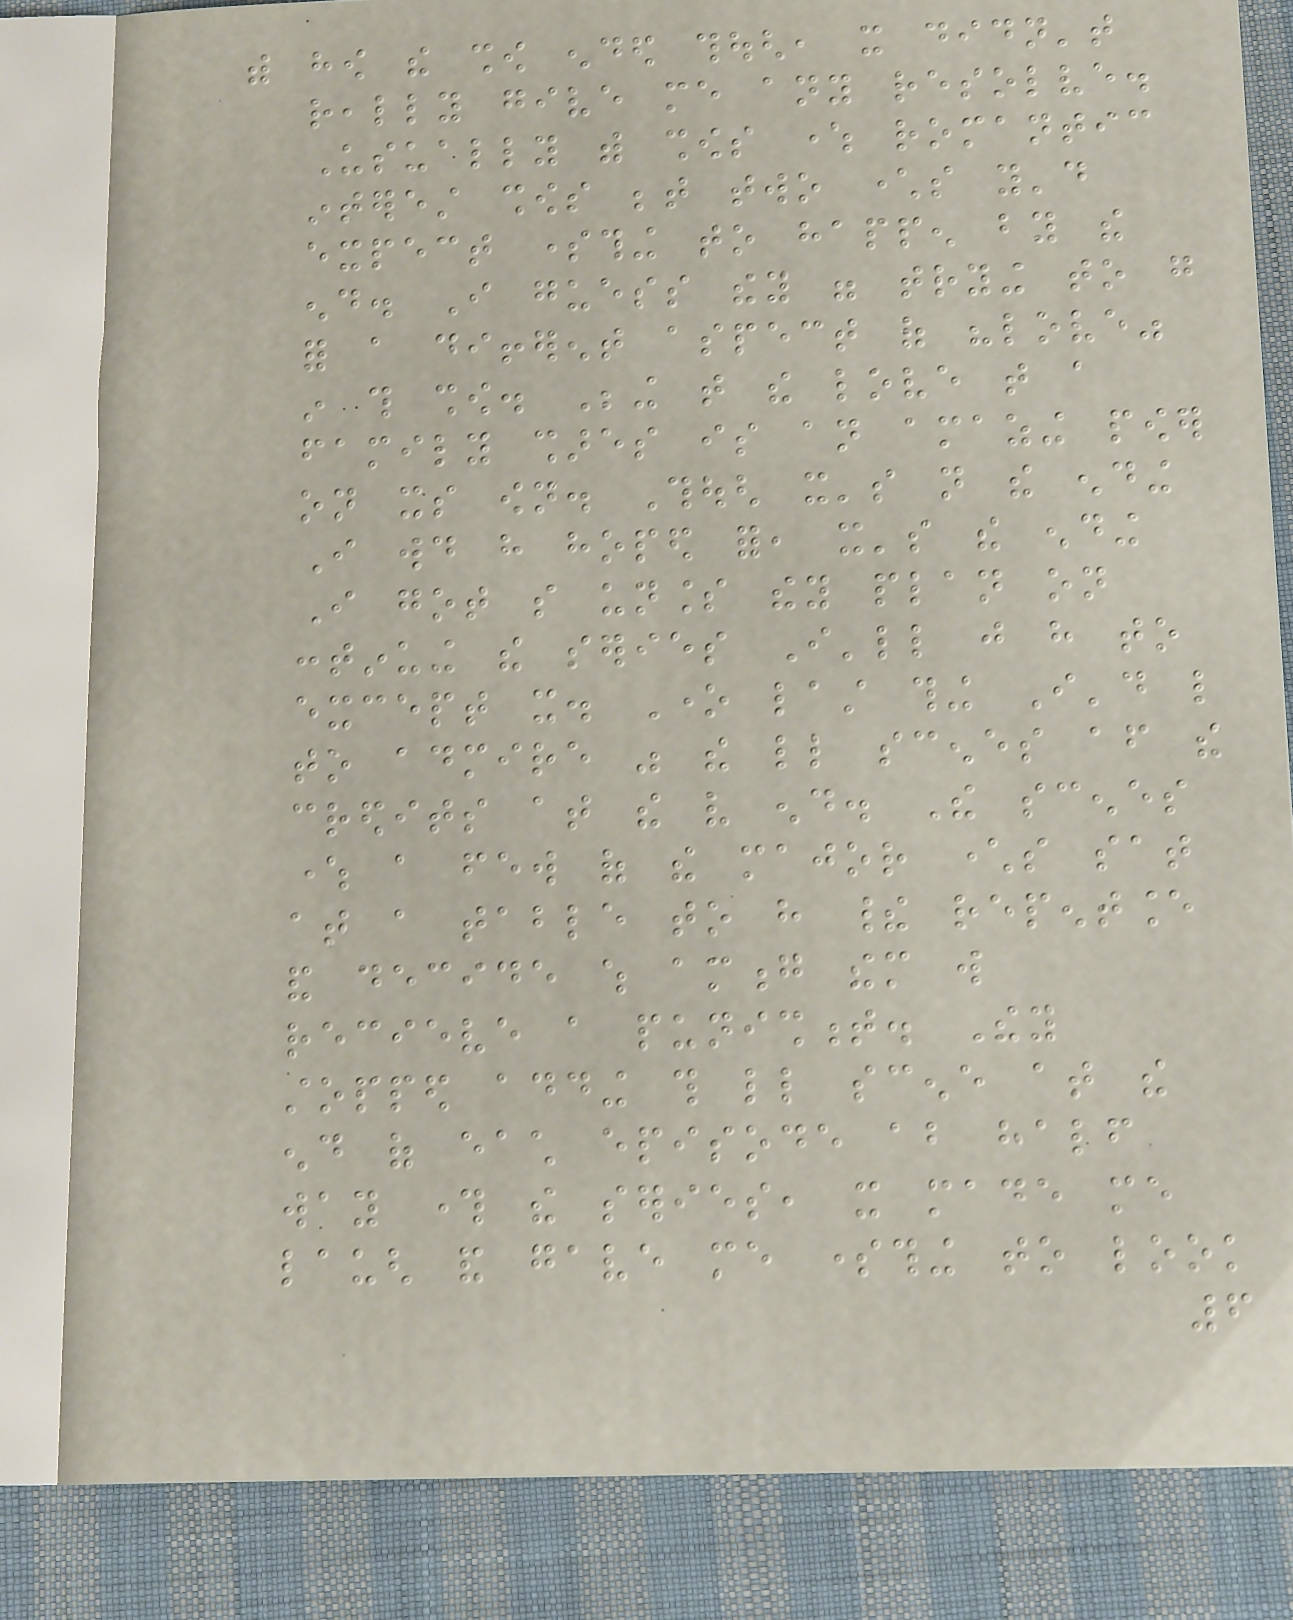with how the show ended though, it didn't
really give me any resolve.
Usually with shows where romantic
interest shows between two characters you'd
expect something to happen by the
end. I guess they were trying to go
for a different aspect of "love"
in this show. Being that the love that a
family shares is an amazing power
on its own. Though it's not the ending
I would have hoped for, it's the ending
I got so unless they plan on
continuing the series I'll just have to
except it. One last thing I'd like
to admire was the little scenes after the
credits at the very end. The scenes
where a few of the major characters sat
at a table to have their repentance
and decide which among them will
recieve a punishment. They
stopped adding this little scene at the
end of each episode about half
way through the series, it made me
laugh and gave me something to look
6
